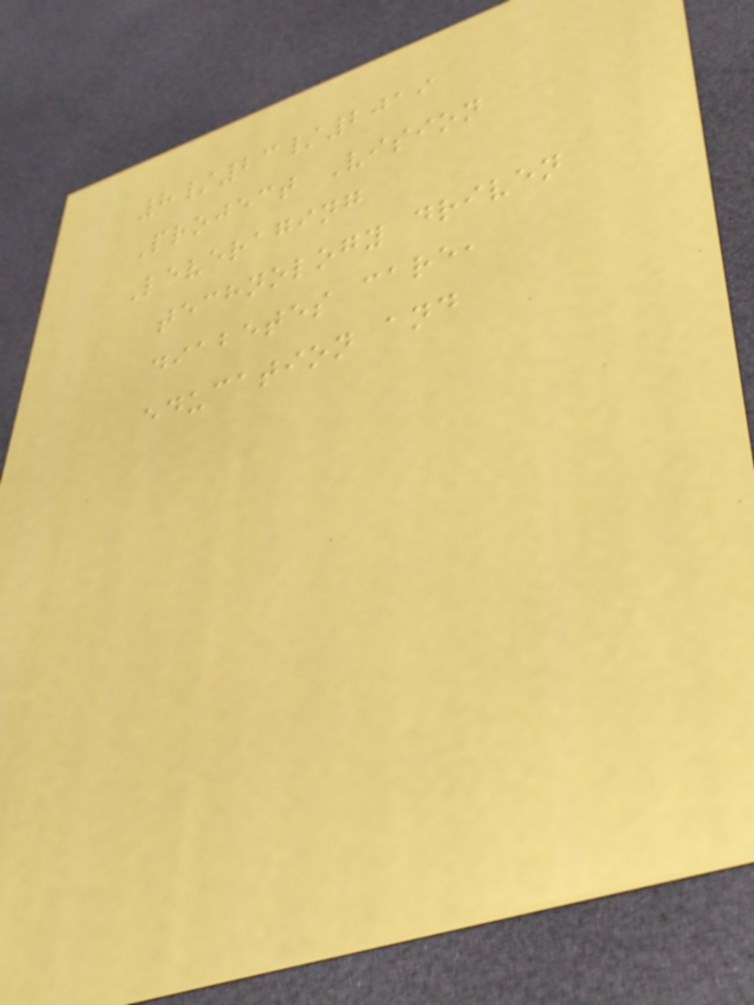8/23/2019
Project Vision
Leveraging
technology driven
diabetes care,
education and
